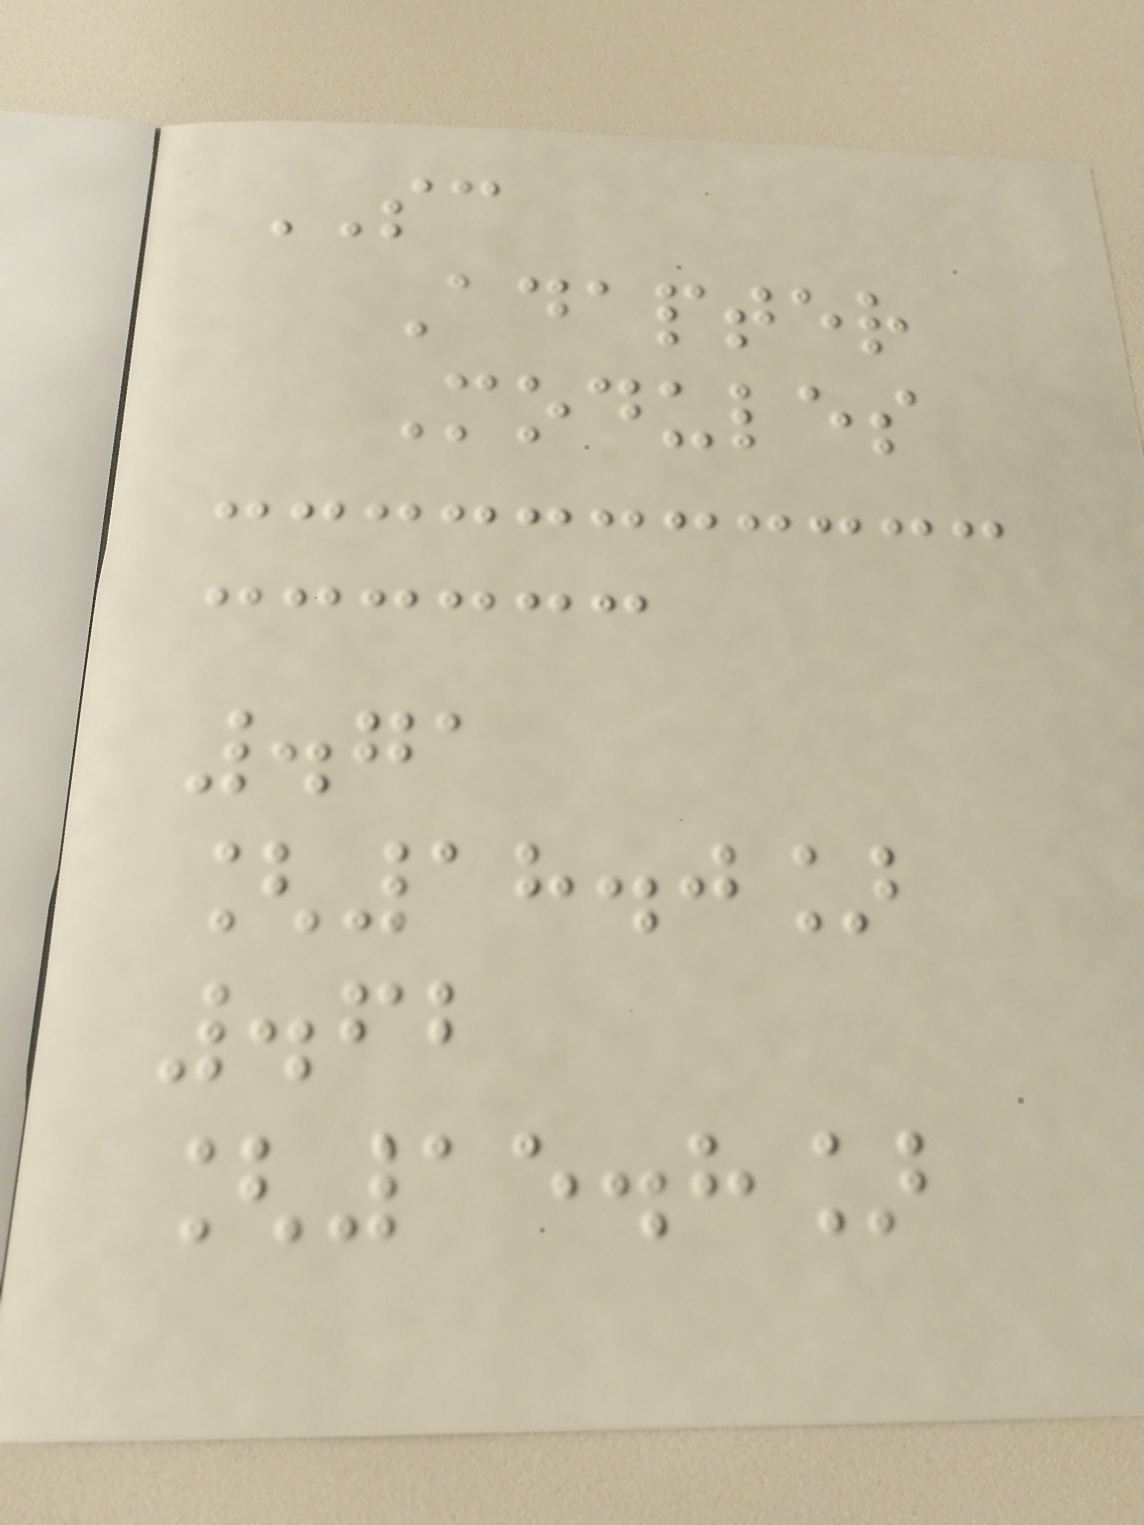SC
Adapter
Modules
.71
[18.0]
.62
[15.8]
